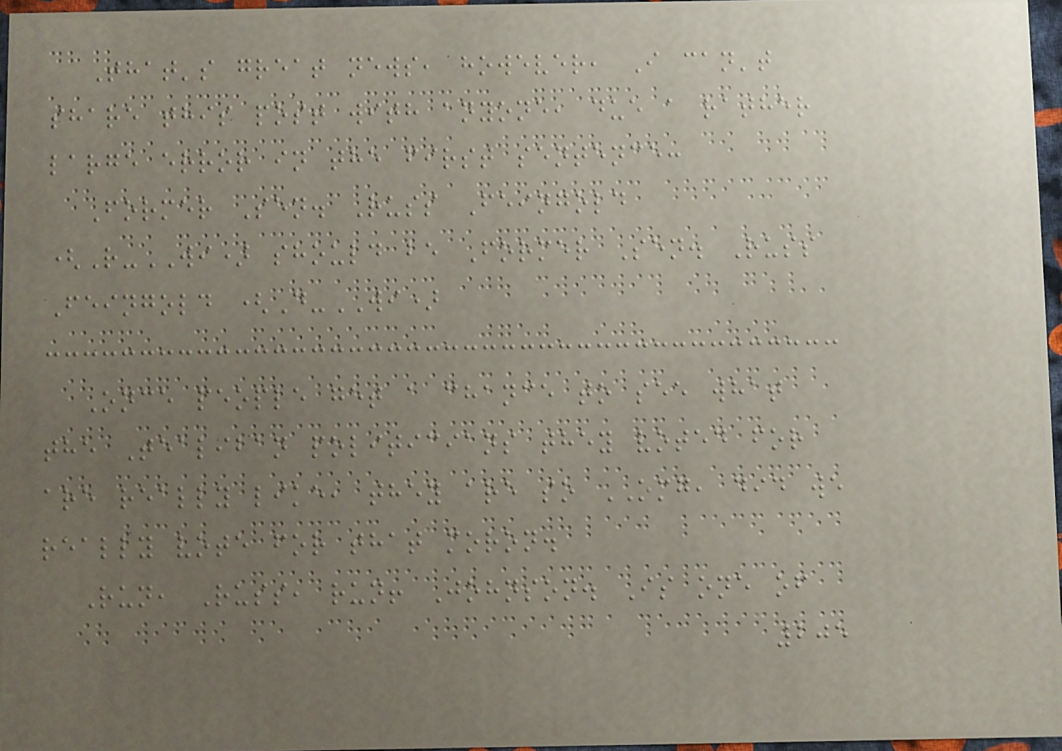That's great news, however, I can't
share this post with anyone, due a rather
large error in the first sentence:
Former Sen. Russ Feingold
(R-WI) should be Former Sen. Russ
Feingold (D-WI)
Once people get a chance to see what
the Tealiban politicians they voted for
are really like, they are so OMG, did we
really vote for that moron.
Run, Russ, run! Johnson. Is one of
205
